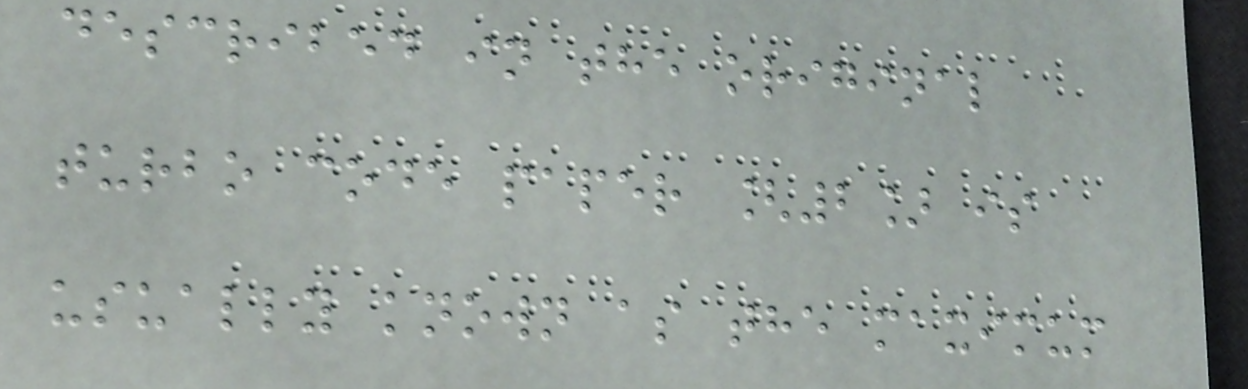described in the original
turbo code paper [2] is
usually known as the maximum
